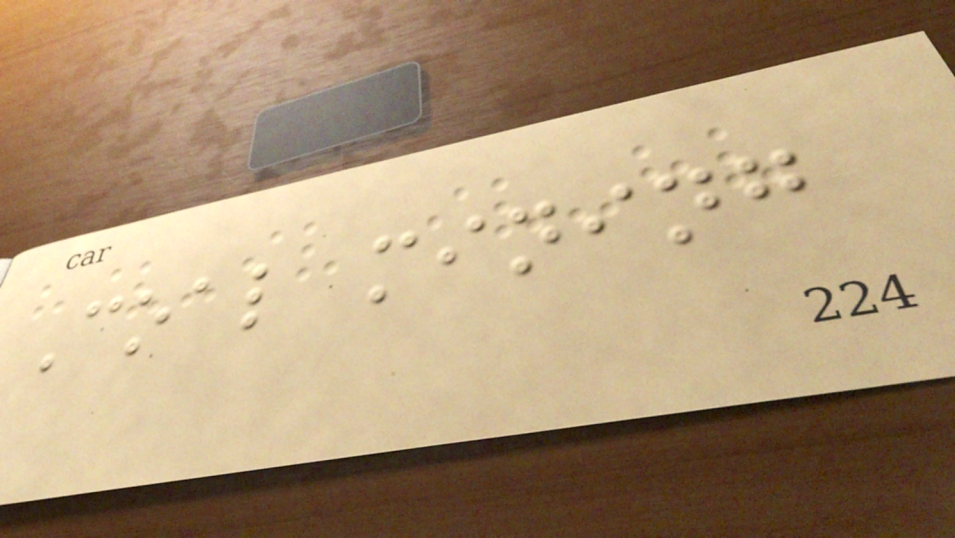Coal mining
